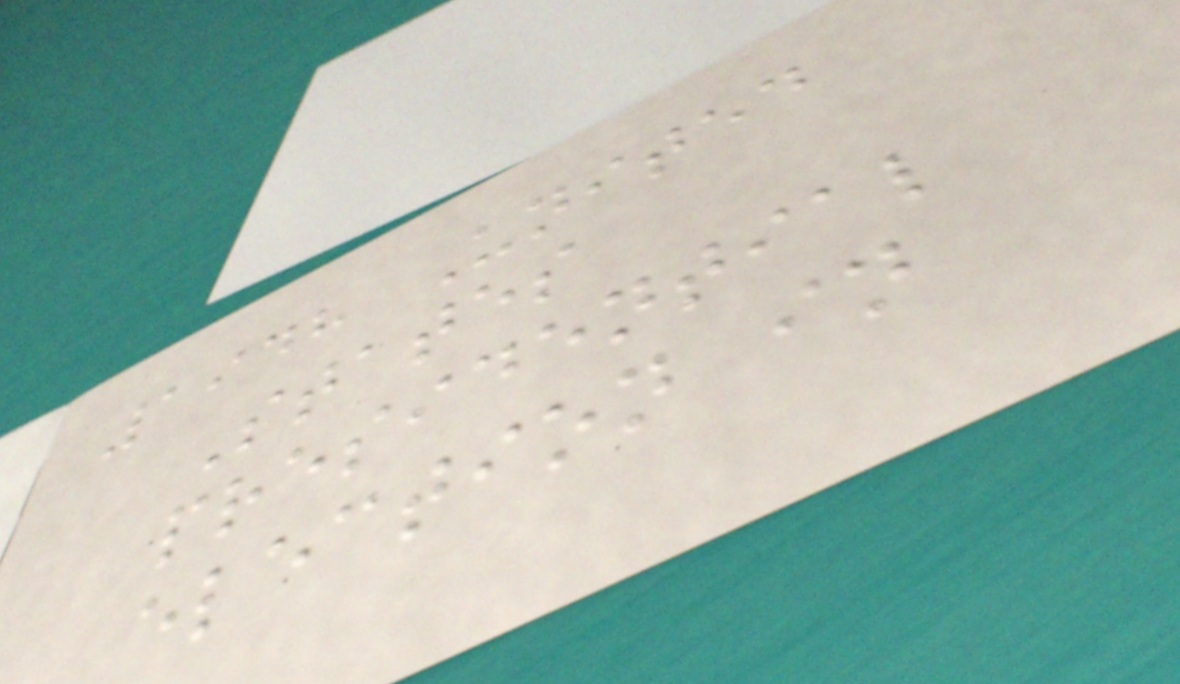1948 United
States
presidential
election in
